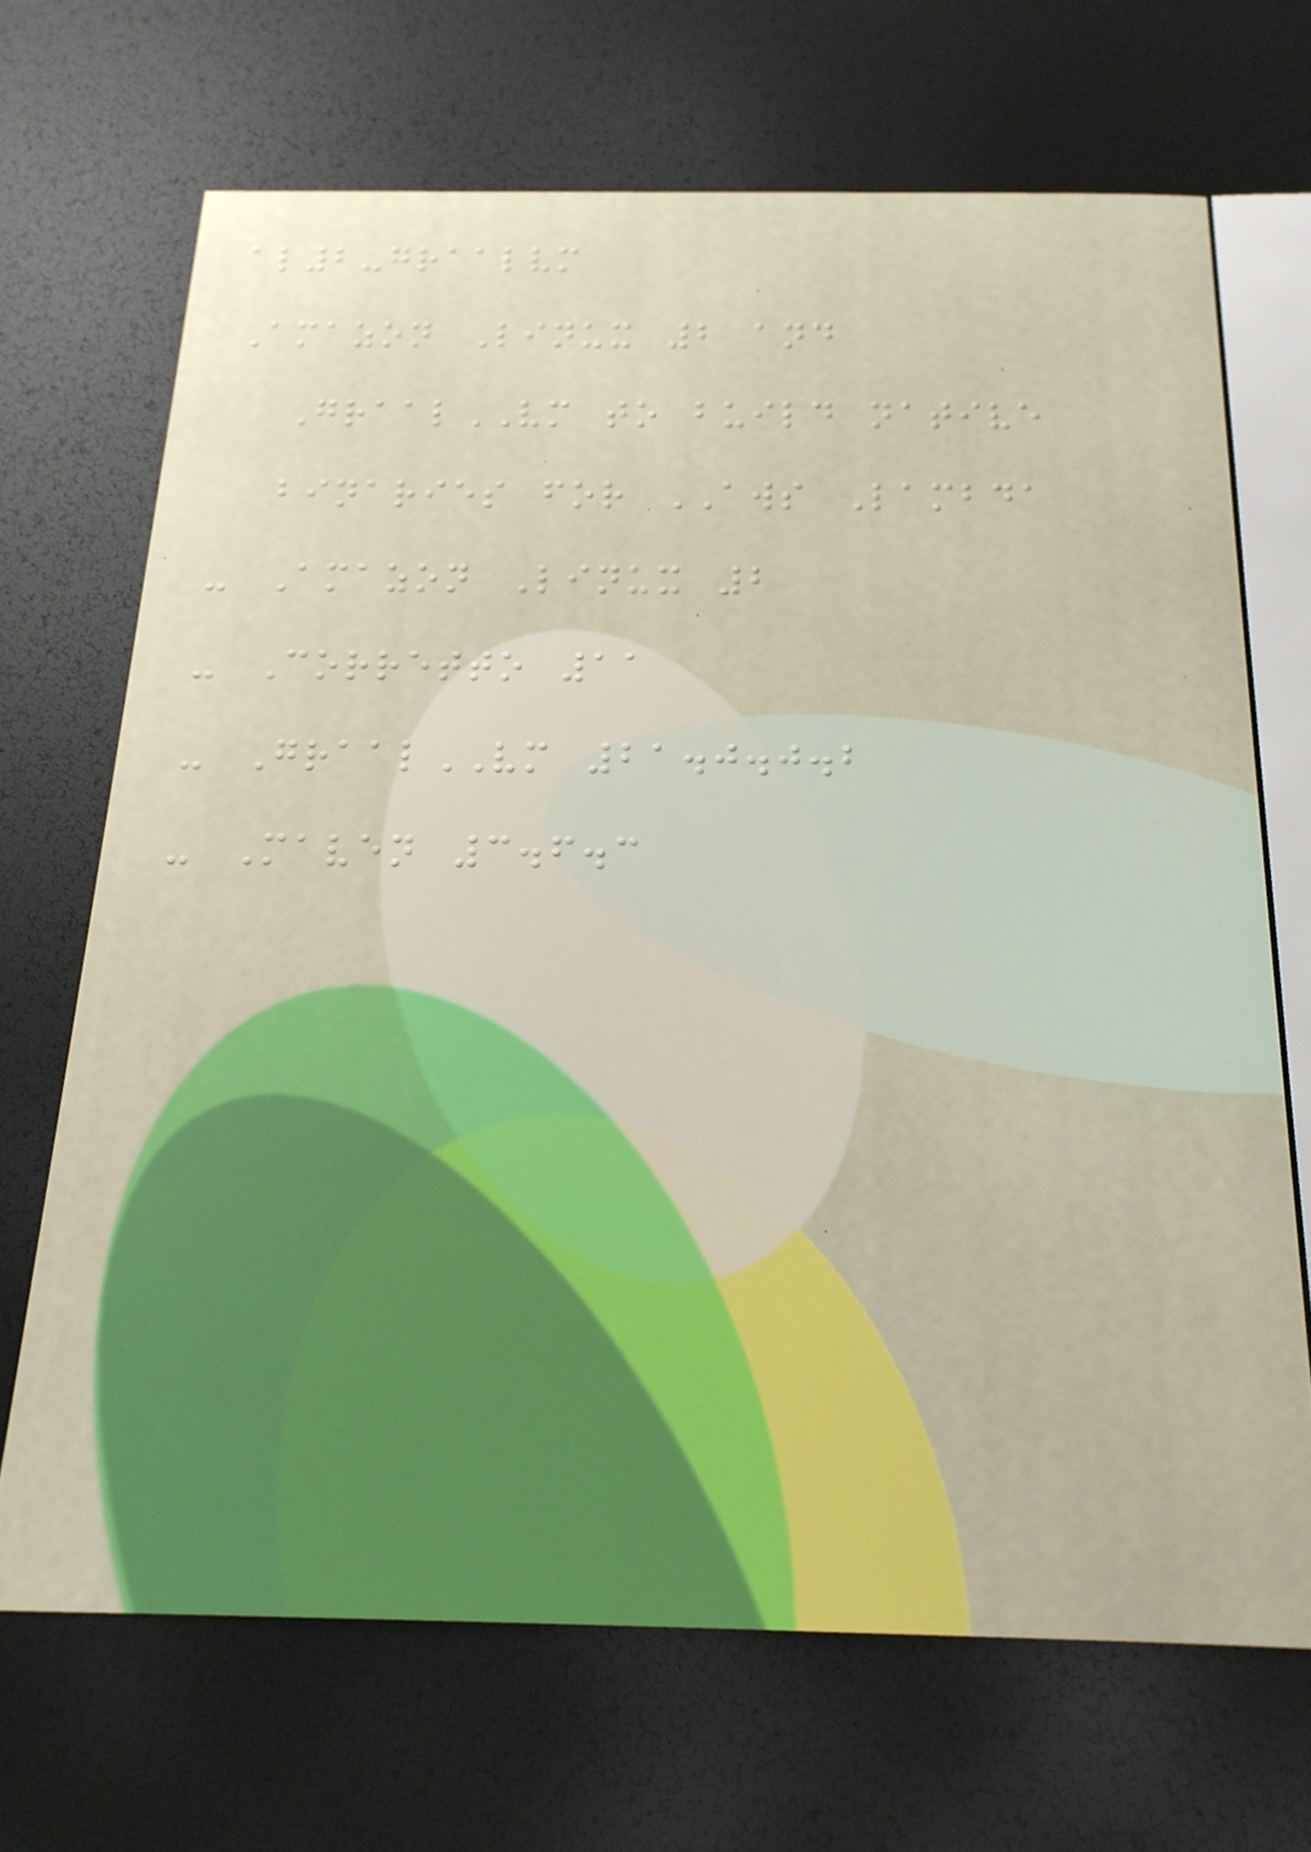al2-graalvm
Amazon Linux 2 and
GraalVM to build native
binaries for AWS Lambda
- Amazon Linux 2
- Corretto 11
- GraalVM 21.0.0.2
- Maven 3.6.3
